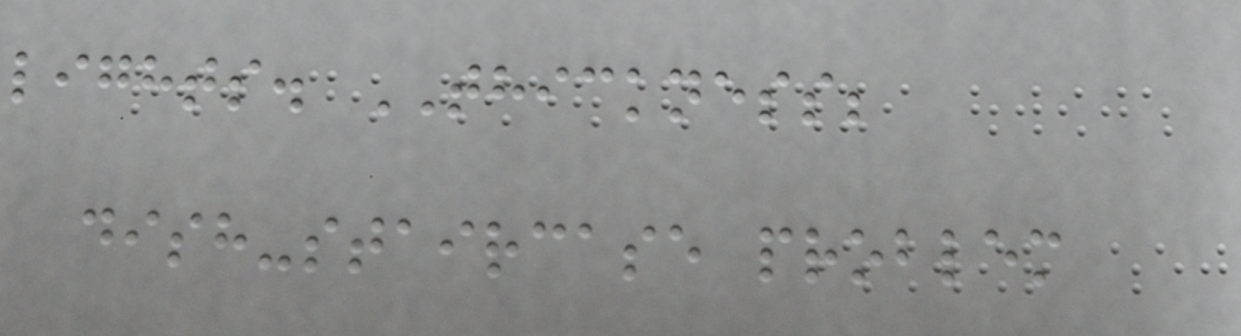lights. THICKNESS;
dish-staircase problem
